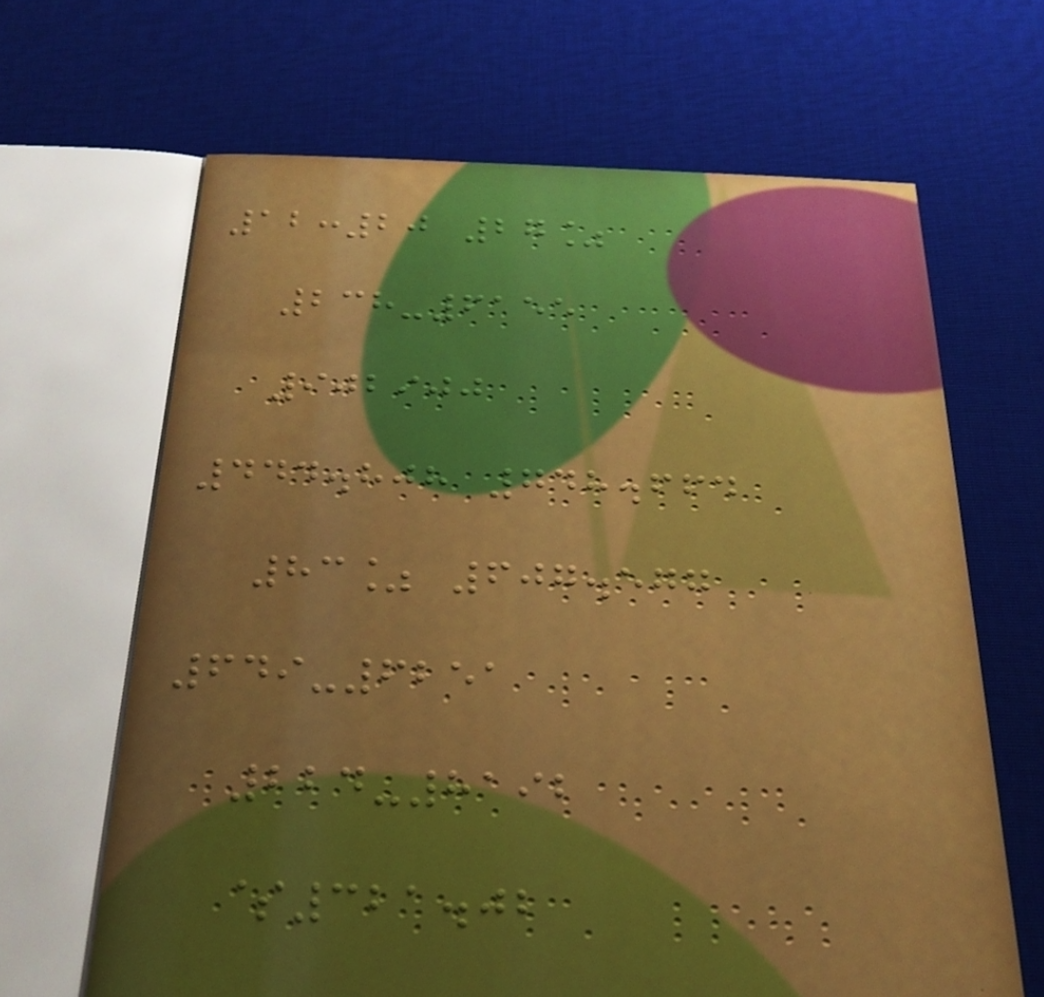12:20 27%
238-6155
902900
444.808 748.664
83% 607.577
649-6251
224-8192
$321.02
